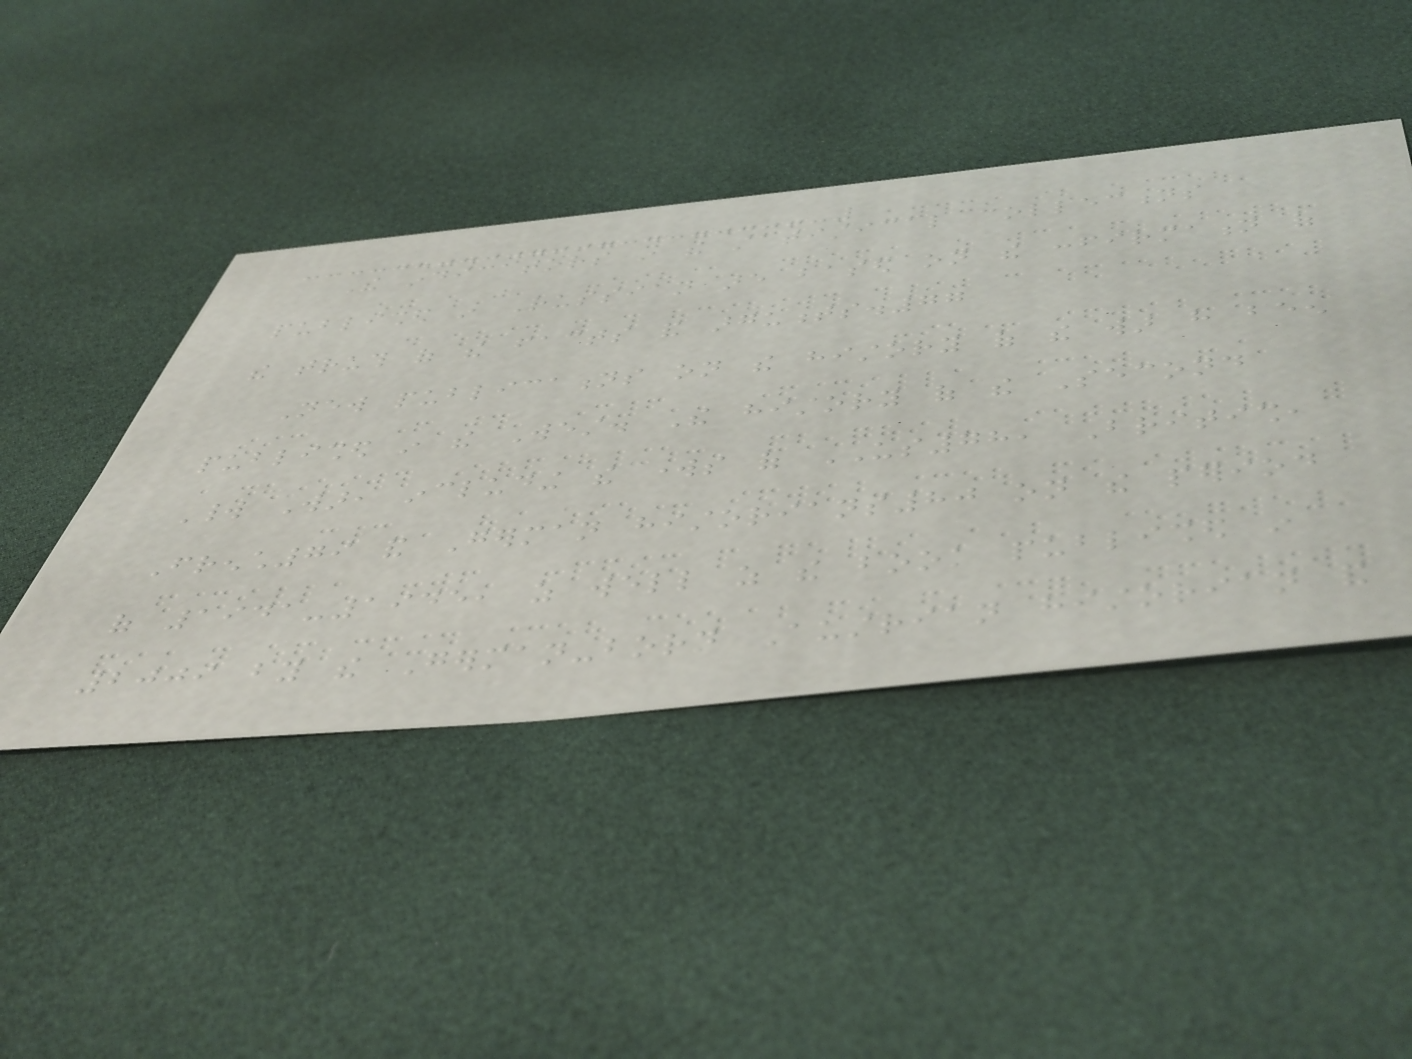The indicators in the statistical collections
published in Russian are based on the confirmation of
the truth of the facts and arguments.77
New publications on the history of the war have been
published in the West. The history of the Second
World War, including the works of US78, British,
French79 and German historians80 on the period
of 1941-1945, as well as the book published in
2009 by the German-born Austrian historian and
